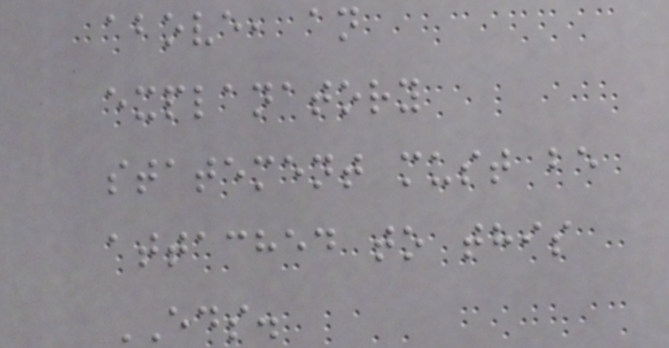above, an
explanatory
statement must be
attached to this
EDS.
